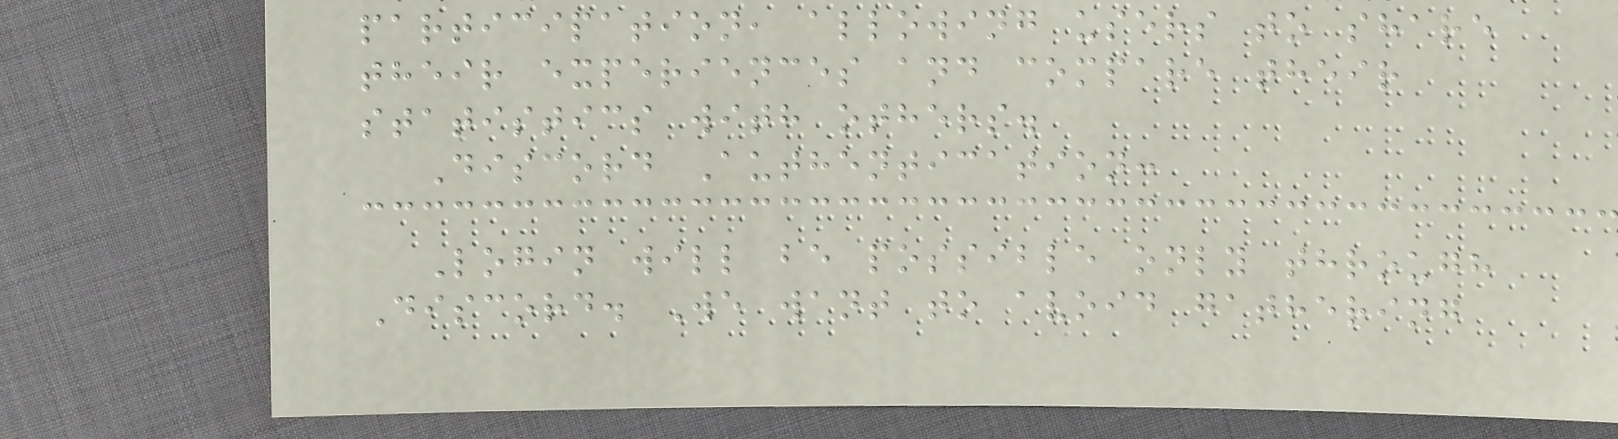participation, allowing users to share
their experiences and compare their
statistics with others.
Discord Authentication:
Login will be possible only through
Discord. We want to avoid gathering
